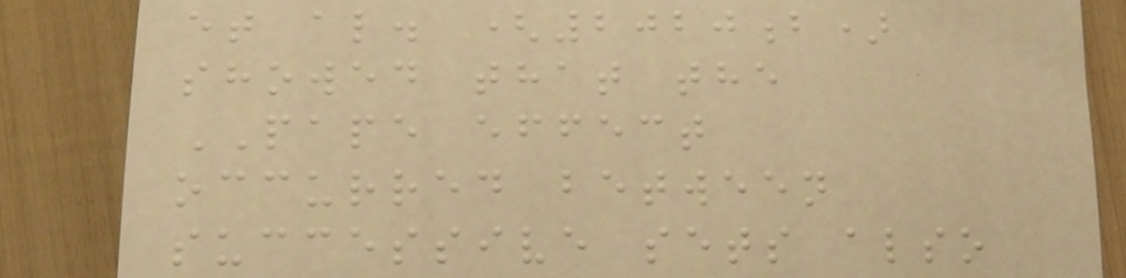et al. (2020b)
showed that the
PAPE effect
occurred between
successive sets also
